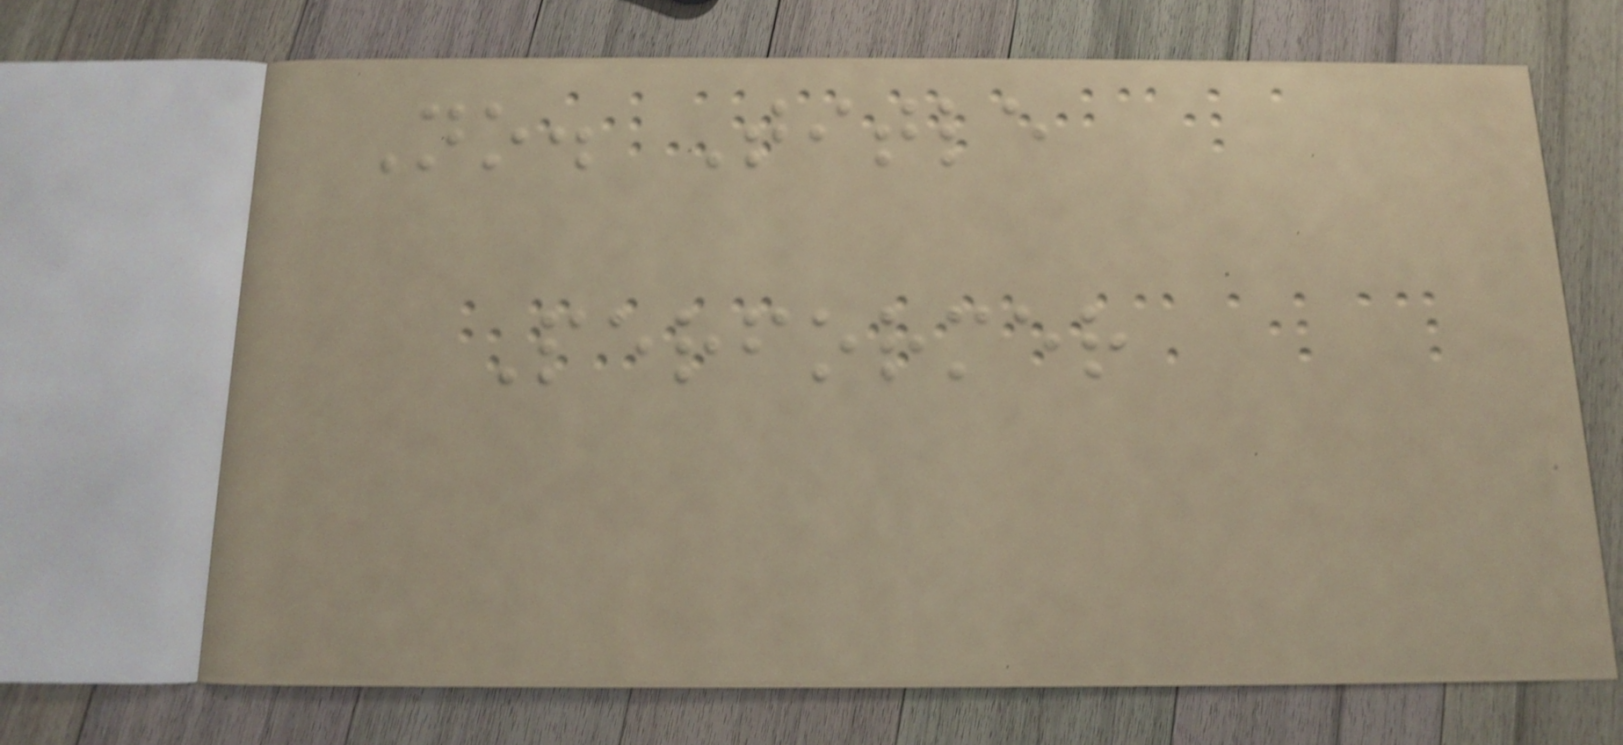No. Title
Performer
